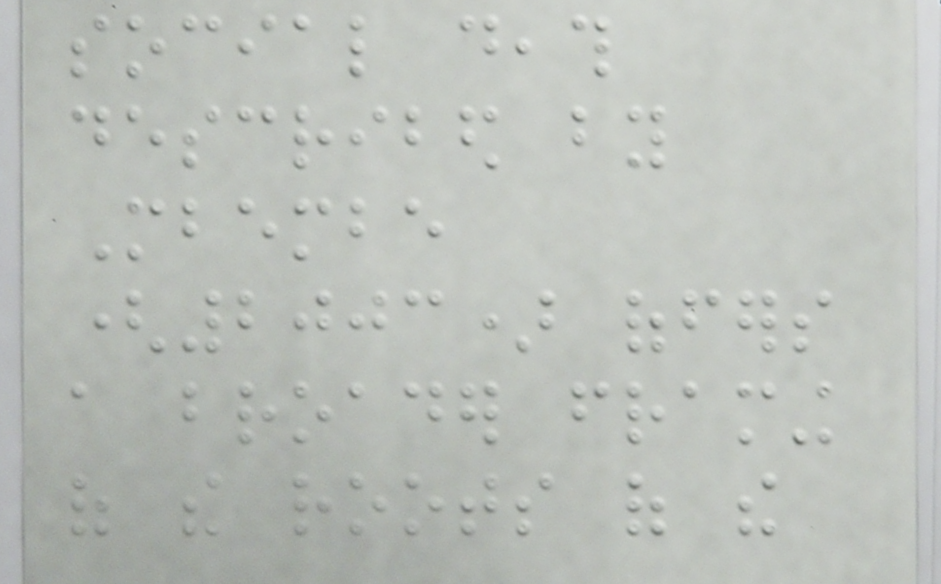social death
described by
Mbembe
(2003) offers
a broader framing
of the roots of the
